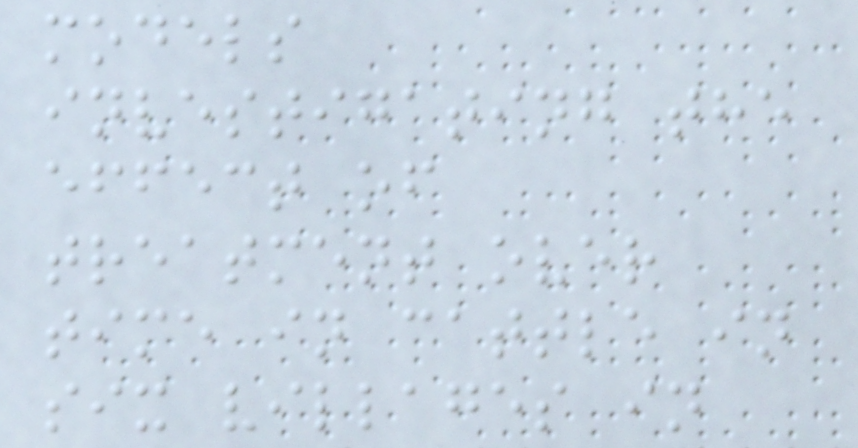models
investigating the
effect of
treatment over
time in cattle in
six villages in
